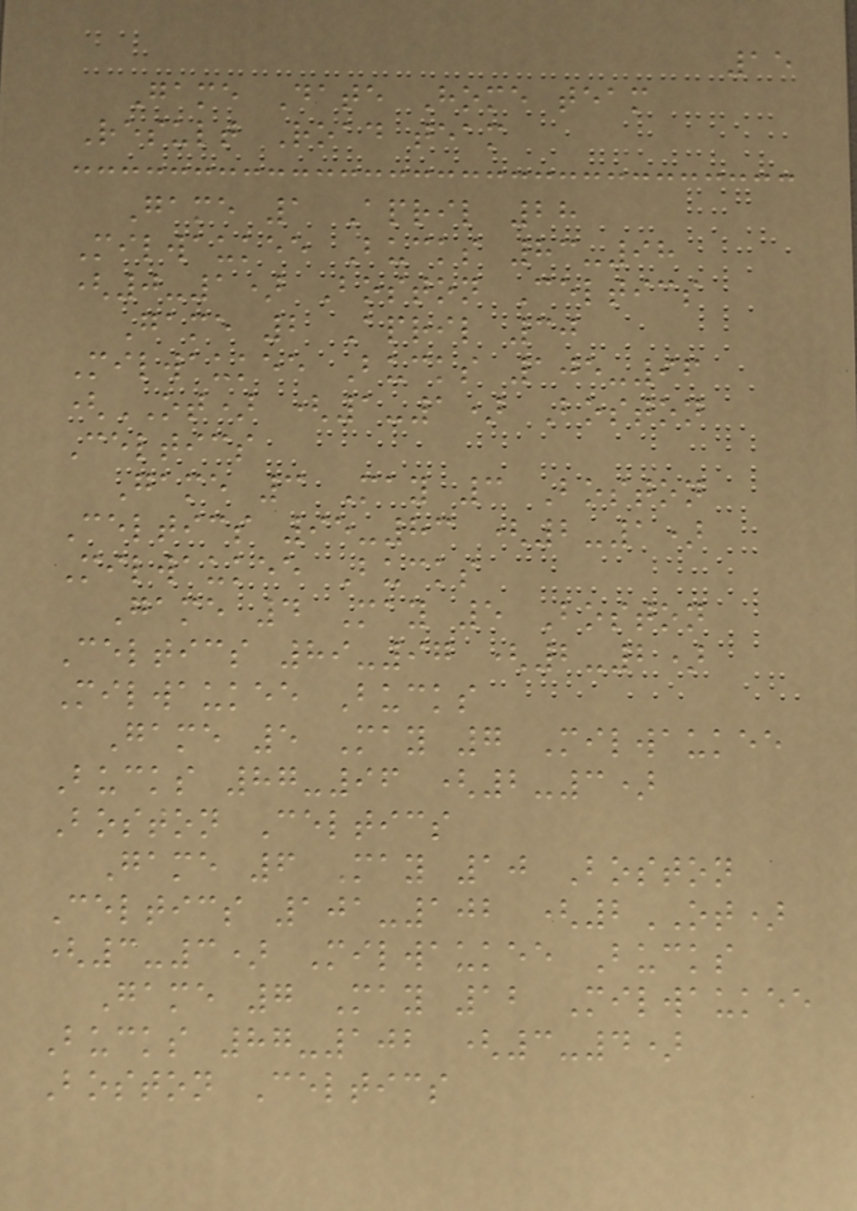15
Game Date Home team
Result Road team
Game 1 April 28
Milwaukee Bucks 83-98
(0-1) Boston Celtics
Game 2 April 30
Milwaukee Bucks 105-96
(OT) (1-1) Boston
Celtics
Game 3 May 3 Boston
Celtics 95-83 (2-1)
Milwaukee Bucks
Game 4 May 5 Boston
Celtics 89-97 (2-2)
Milwaukee Bucks
Game 5 May 7 Milwaukee
Bucks 87-96 (2-3)
Boston Celtics
Game 6 May 10 Boston
Celtics 101-102 (2OT)
(3-3) Milwaukee Bucks
Game 7 May 12 Milwaukee
Bucks 87-102 (3-4)
Boston Celtics
